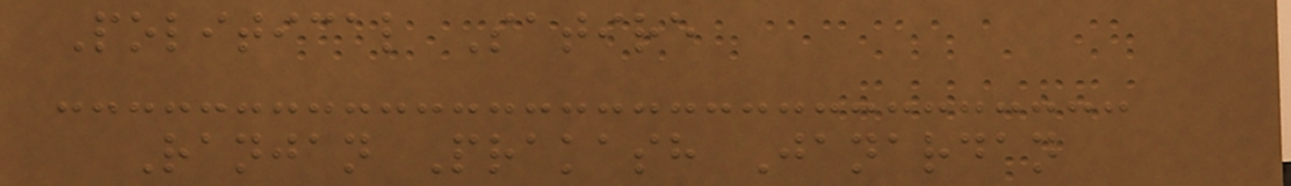Political Satire
Ranjan Prakash Janardan
